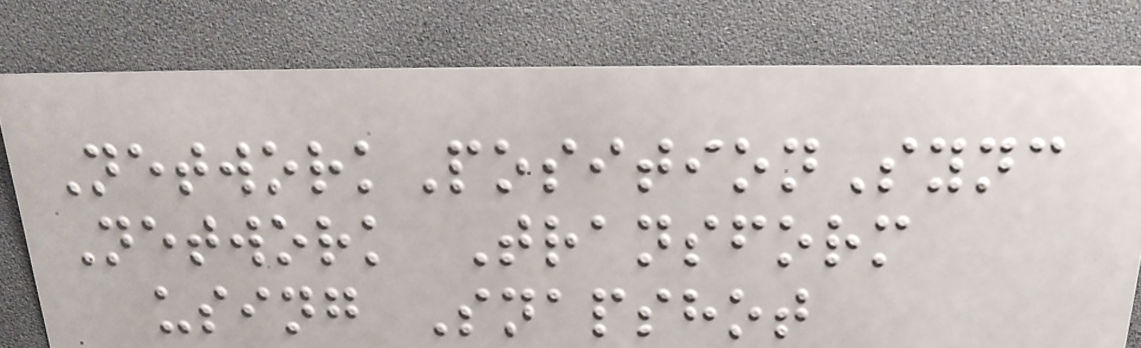NetworkPositionSync
Network Transform
using Snapshot
